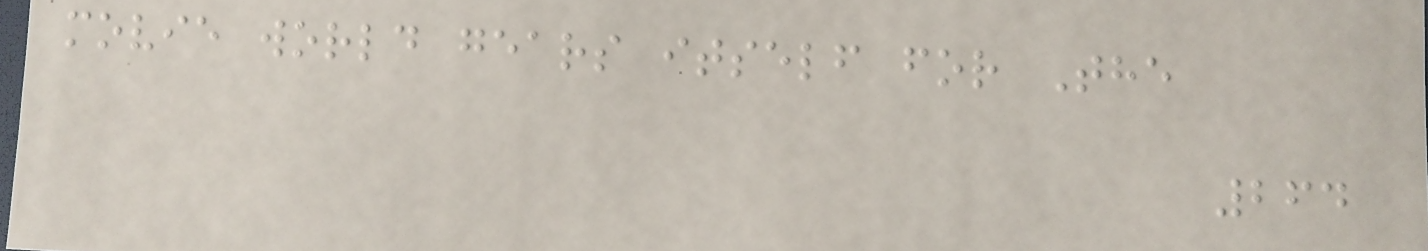movie world gears itself for The
264
